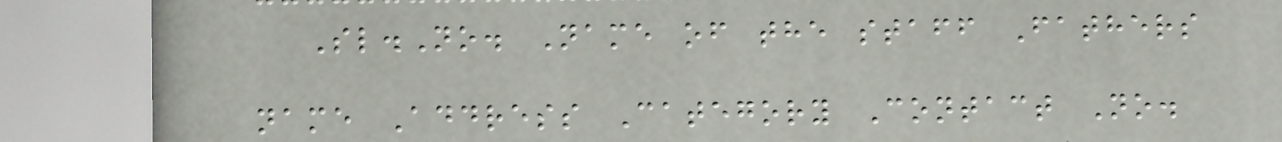Sl.No. Name of the staff Fathers
name Address Category Contact No.
